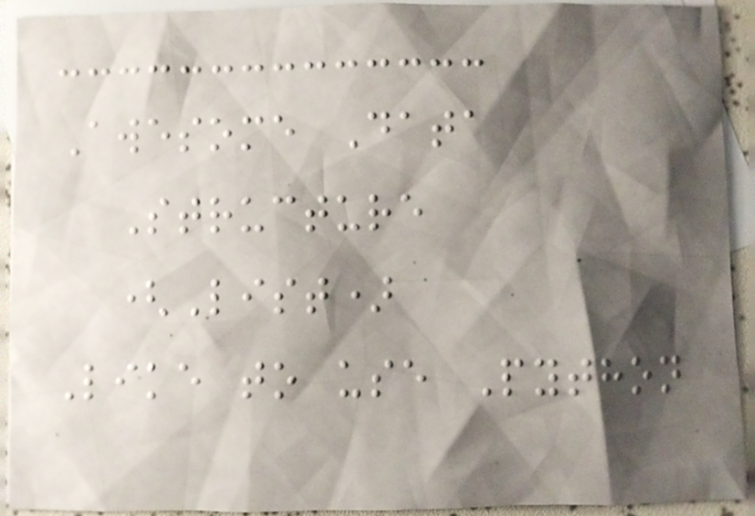Awesome Data
Structure
(List)
Like to use Python
